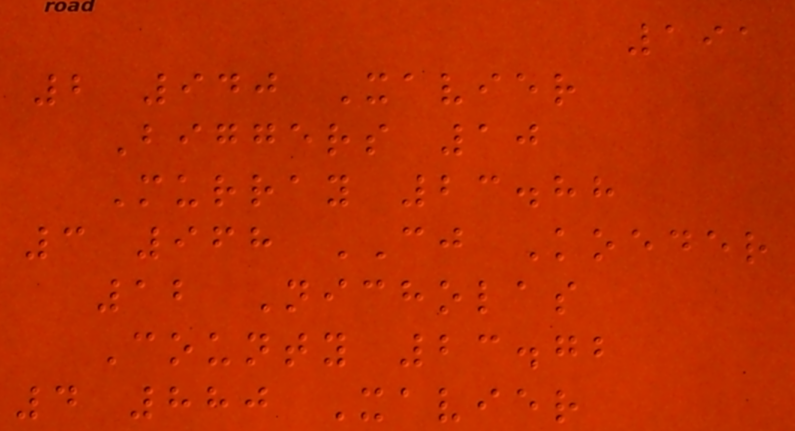191
2 940 Xavier
Biggers 10
Murray 23.88
3 968 CJ Koeder
12 Nicholas
County 23.72
4 880 Xavier
